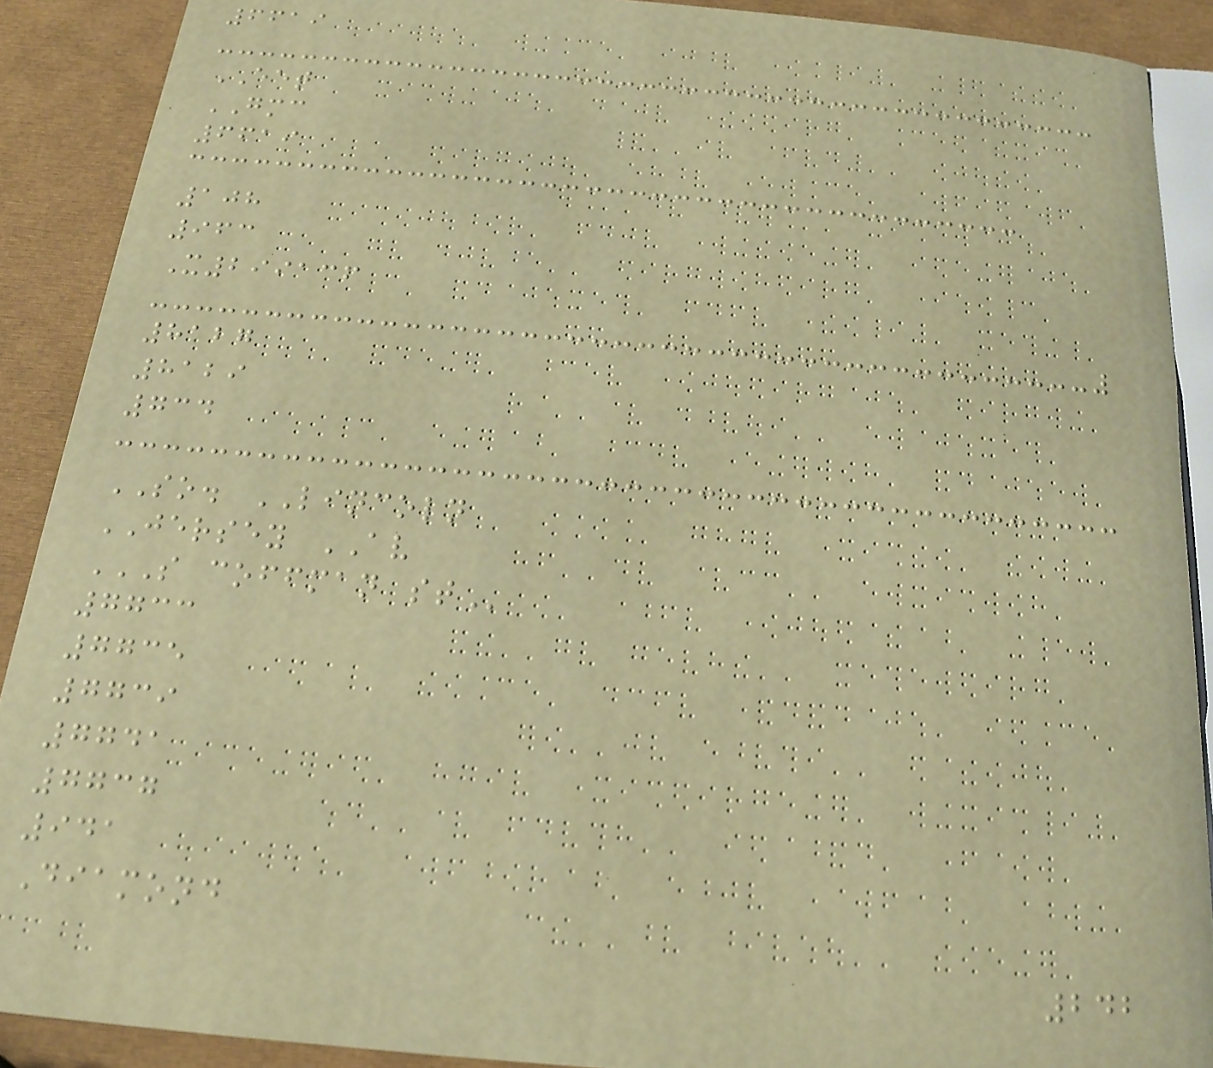6619
EET
GMC
6619
108
963
X299136
8127
8129
734
SO. LINCOLN
JERSEY AV
S COFFMAN ST
7733
7735
7739
7741
7737
941
Diamond
242
